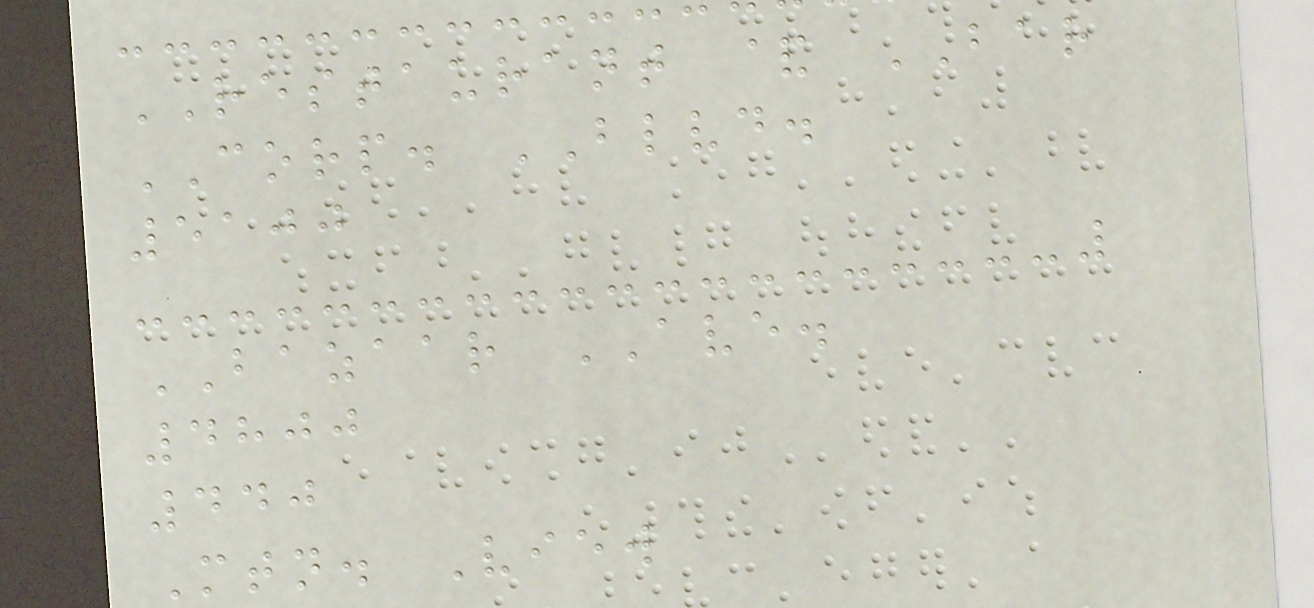RESTAURANT & BAR
CORP. BLVD.
5100
BAZAAR AVE.
4800
440
Mtn. View
